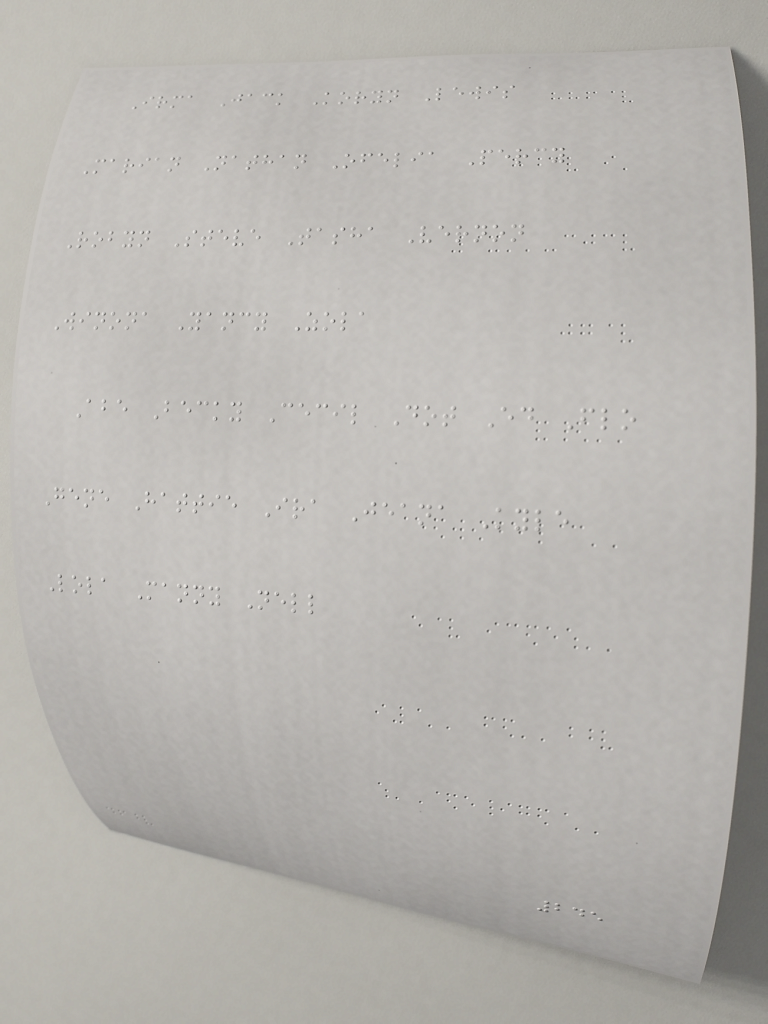Irma Jack Koryn Lewis
Marian Nathan Ofelia Percy
Robyn Steve Tasha Vernon
Winona Yancy Zola
Abe Becky Cecil Dot Ed Flo
Gene Hattie Ira Jeana Kyle
Lola Manny Nell
245
